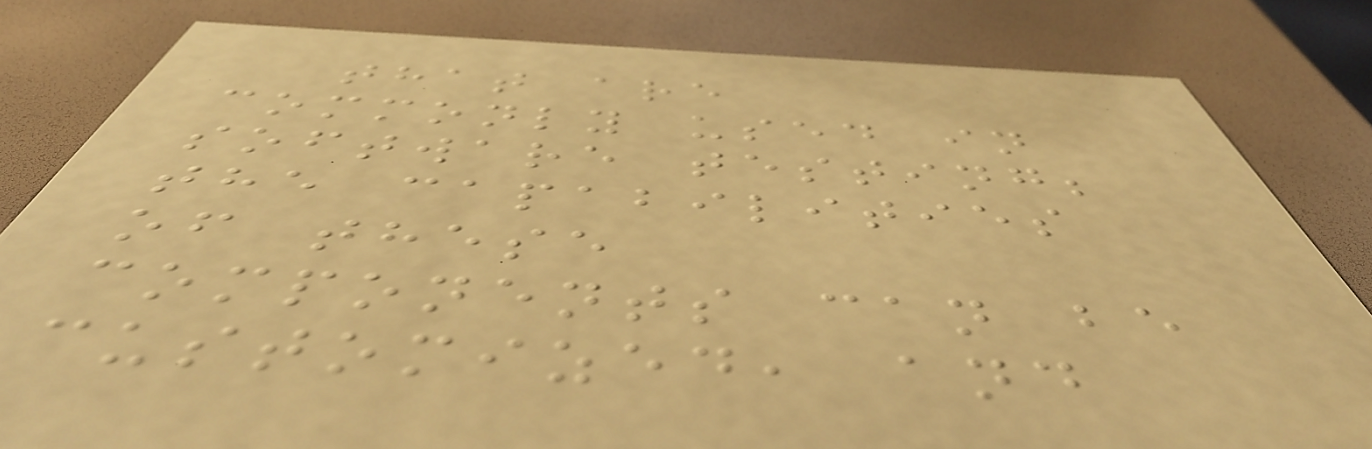that are
commonly used in
software testing;
the capabilities
of these
components can be
customized, and
